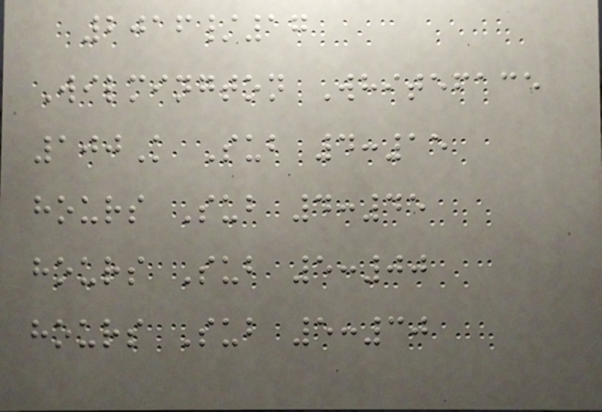2016/17
Wilmington Whiteface
100K Sub 4:15
hours Sub 4:45
hours Sub 5:00
hours Sub 5:30
